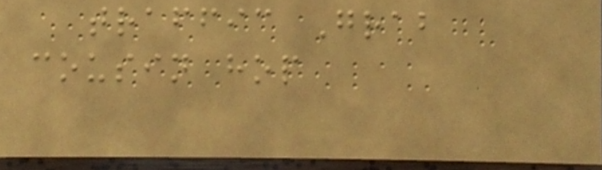traffic Grab
cousin hop
